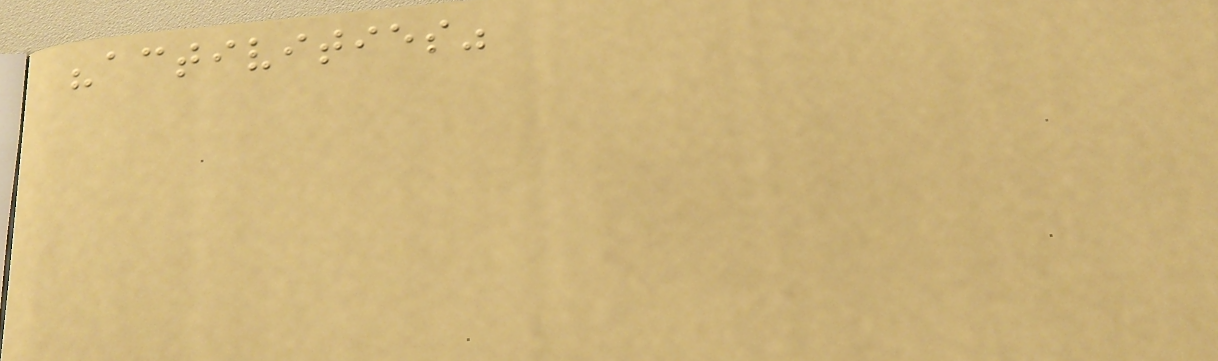"activities"
